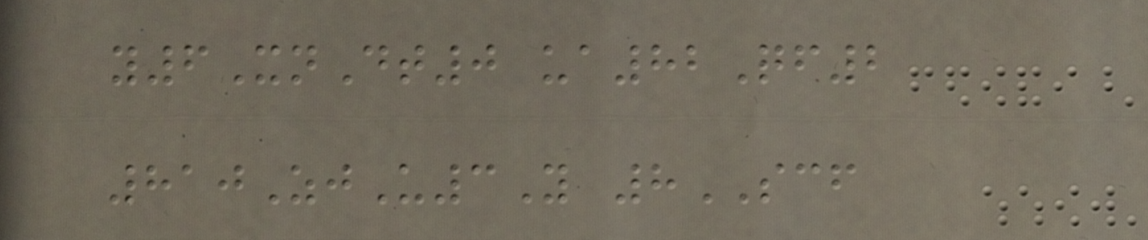y6XnDt0 ua82Qf2
810ZjU3Y 8SCF
